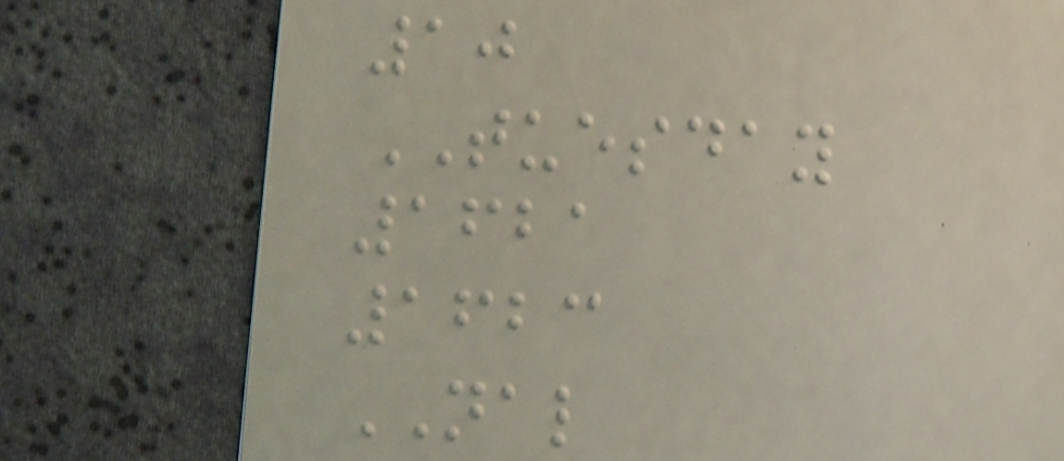10
TUESDAY
1621
1623
NAL
